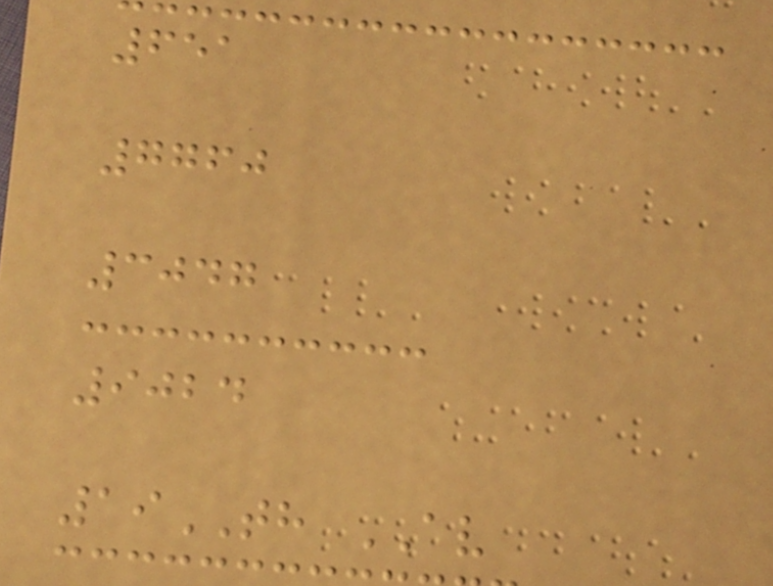651
7760
3047
9024
19TH AV
